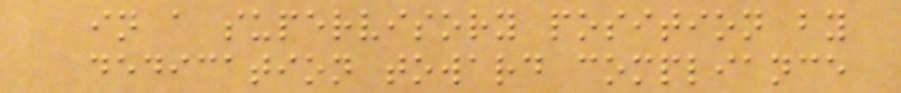in a supervisory position by
dedication toward compliance
